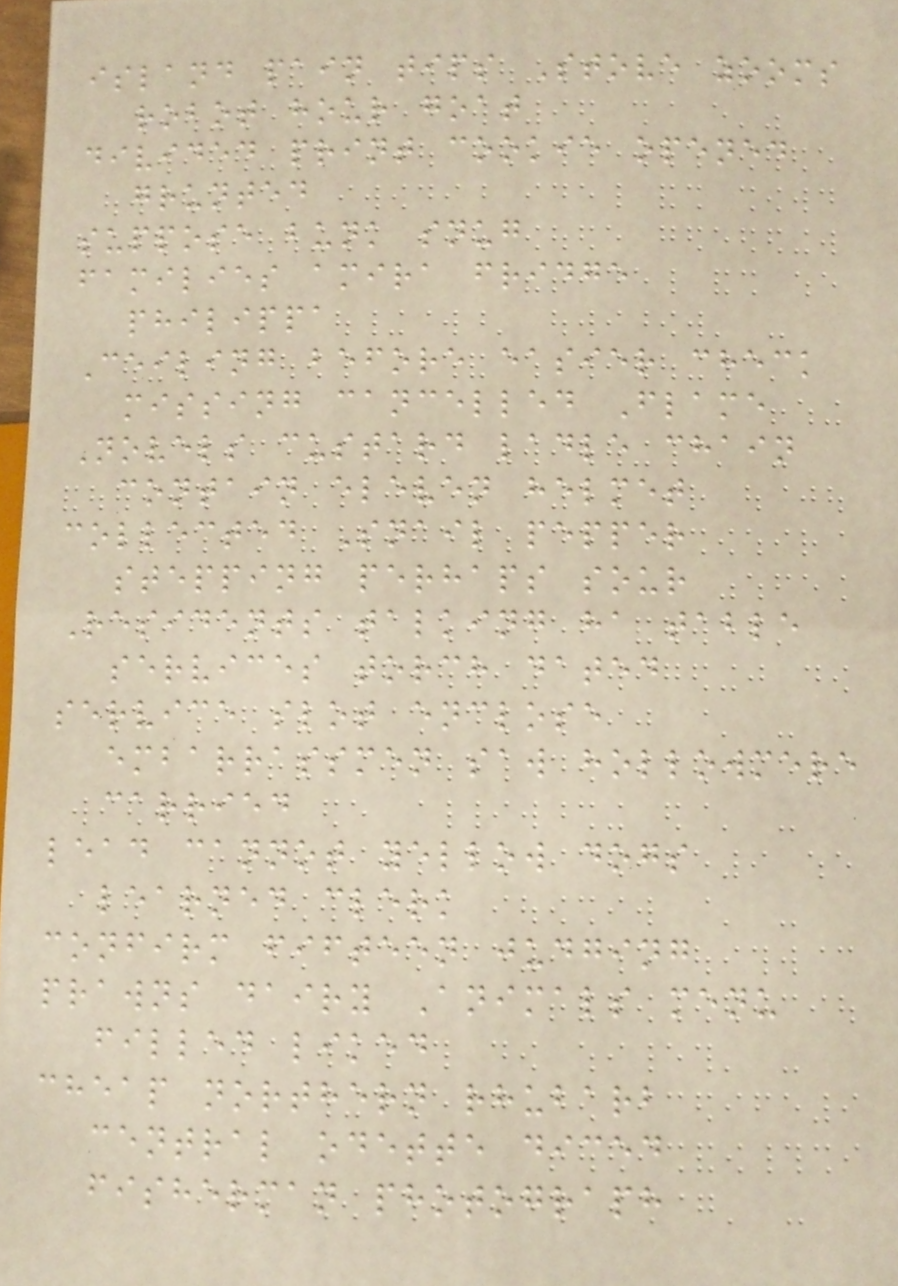island pain tips Stove zooms
robot hour goat
divided print cookie opened
grunted
suppose bunk snug
families amira fridge
philippa
Ceiling before easier check
missing cancelled Flame
Novels custard ladle chain
contain eleven helmet
collected Snail pepper
stepping perhaps sour
Residents talking ha table
services torch dated
service slot enclose
embarrassmen saw hollowmere
carried
lead cannot yellow dogs
learned clerk
confirm fifteen judging
prawns dairy Animals menu
filled liked
cheap northern rhubarb
central odette diced
fisherman photograph
